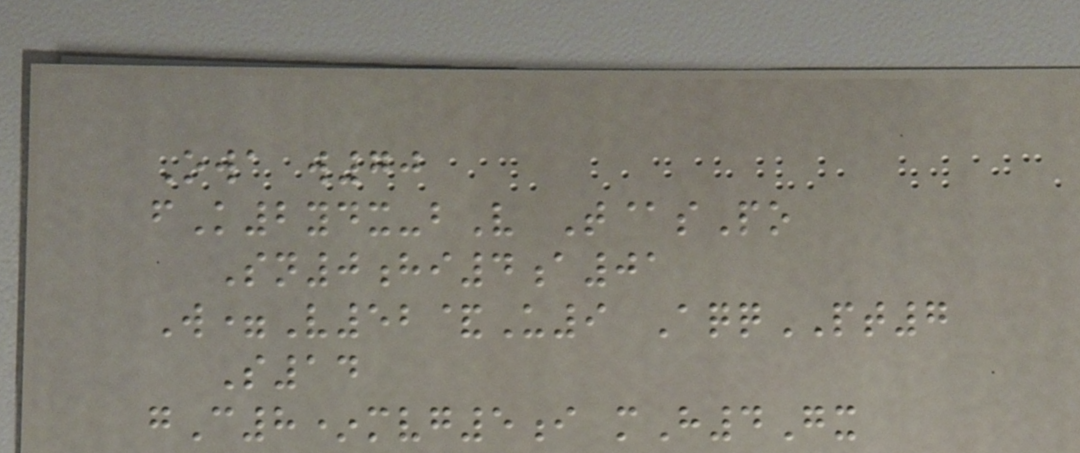Owa w70
fK2ydx-bV T@sPo
Sn0hi4a01
W=V52&U9 AqqPT7
S14
gC8*mvg5i mH4Gx
